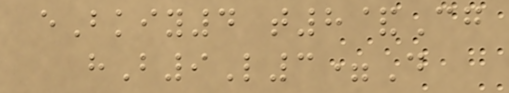eBkiy4 t8&Cg
hB9L3=D
